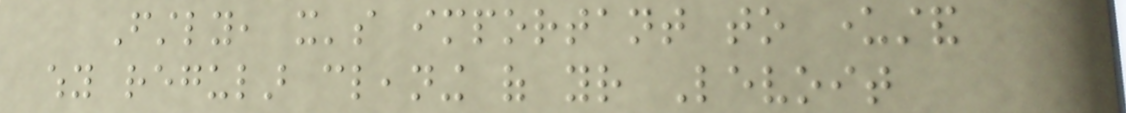Firstly, it's important to understand
why regular cleaning of your Levoit
